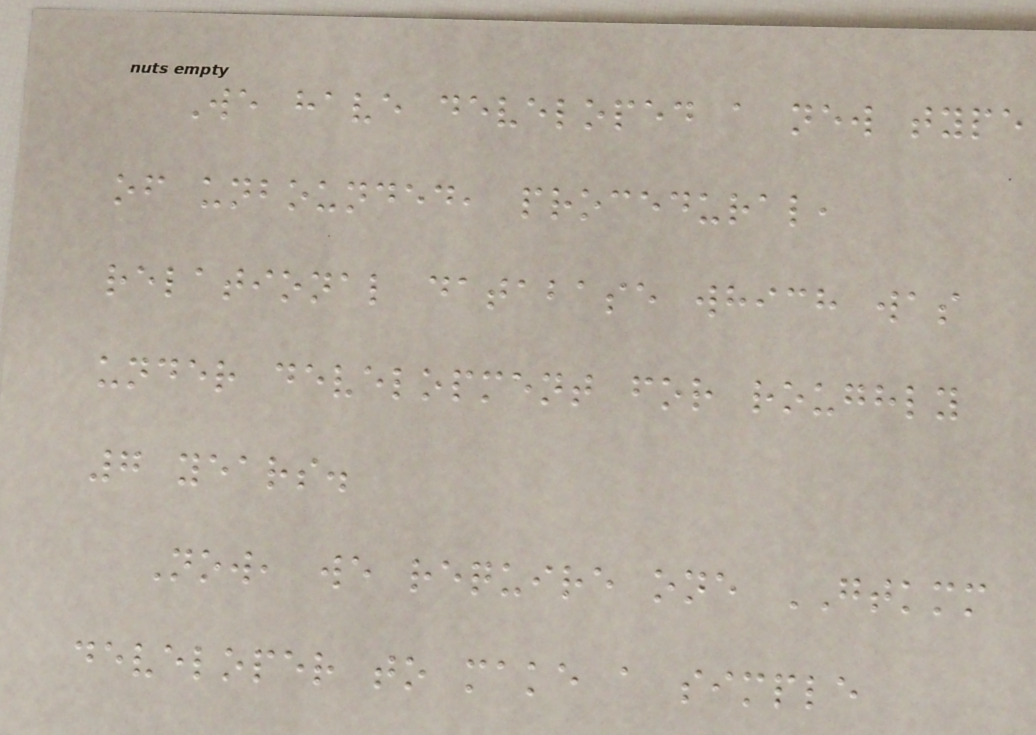We have developed a new type
of unbounded, procedural,
relational database which was
under development for roughly
7 years.
Now, we require one GTKMM
developer to make a simple
